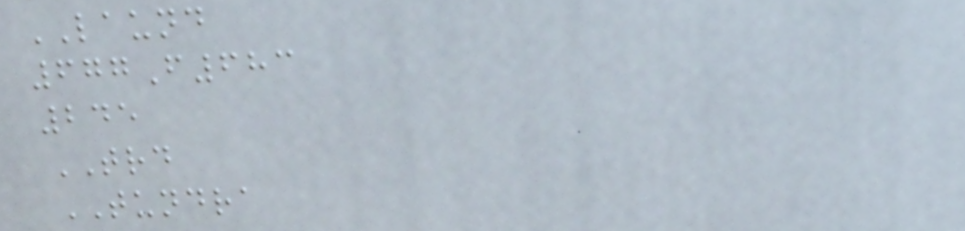LAUND
677F683
245
TRD
TUNDRA
